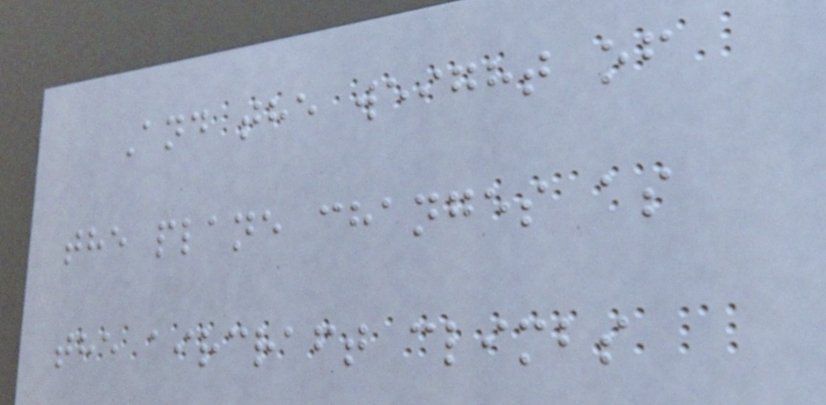And the weight of
the plane changes as
the aircraft climbs
